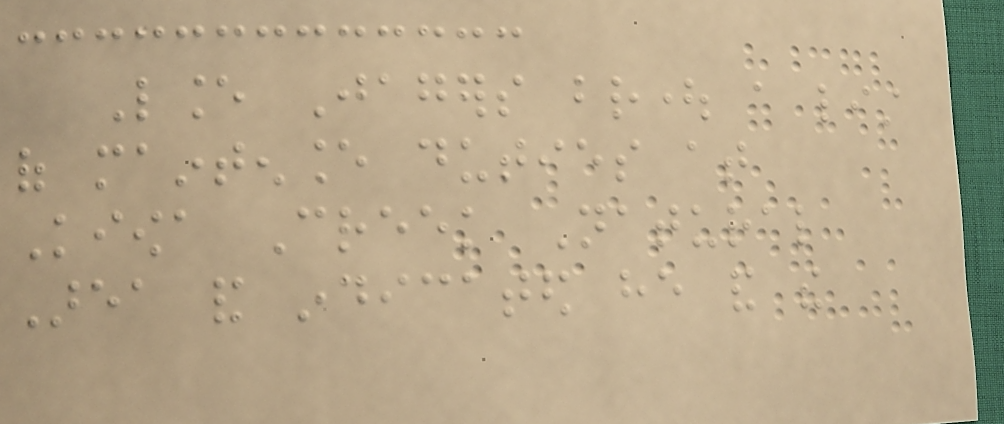Lance Jagers brought a list
of maintenance duties at
Kiowa Creek Natural
Area and indicated he and the
